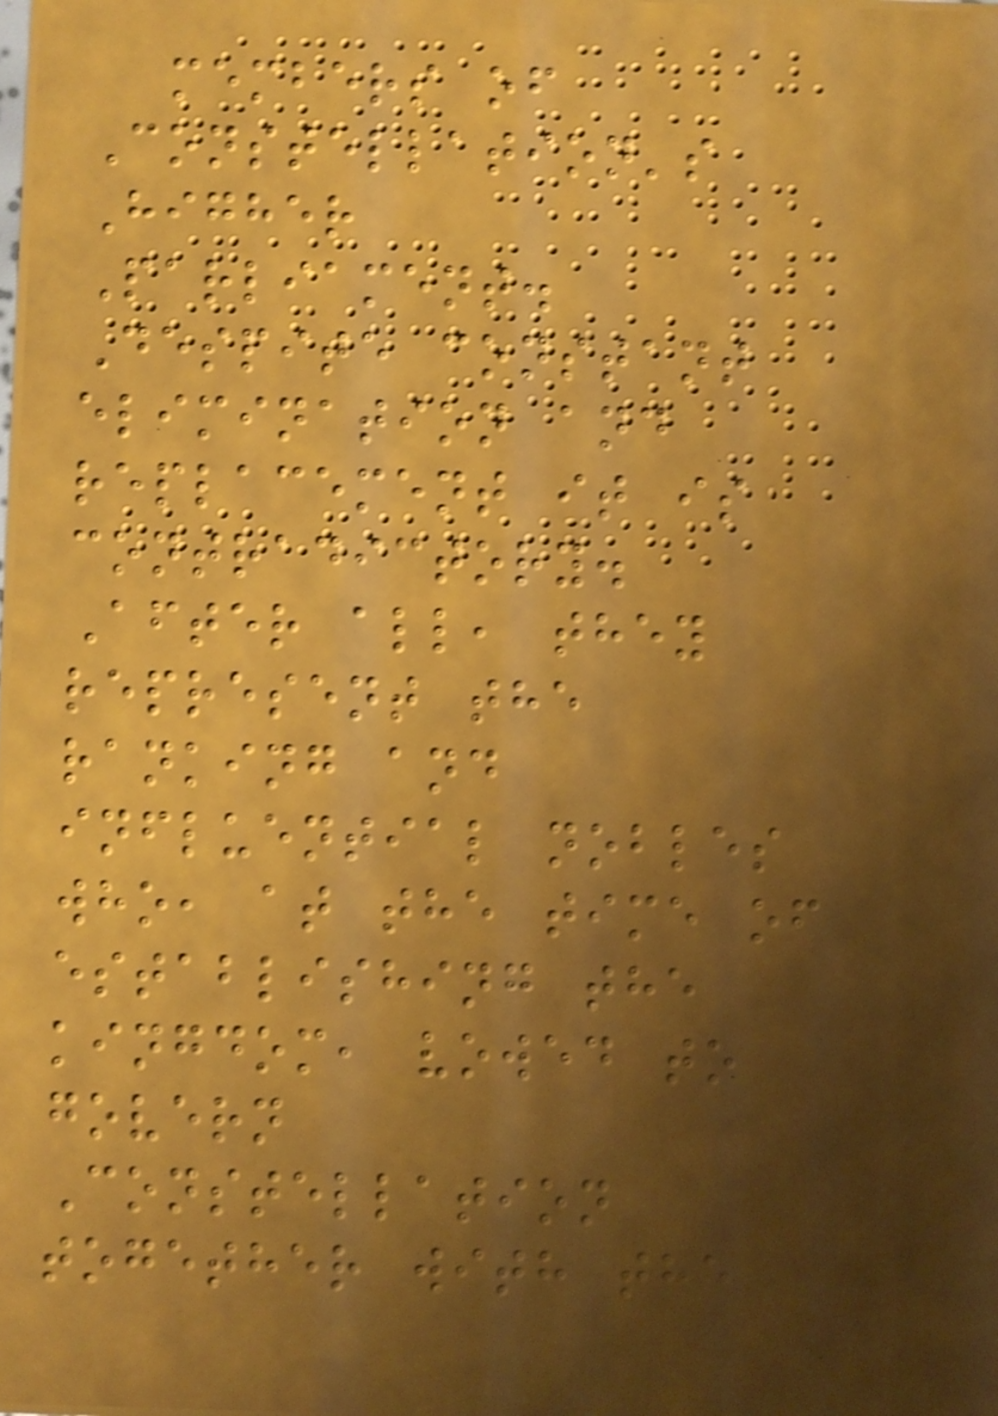members of
Constellation's
Higher
Parliament.
Despite constant
elimination and
replacement it is
contradictory.
After all, they
represent the
ranking and
influential nobles
who, at the time of
establishing the
kingdom, vowed to
govern
Constellation
together with the
